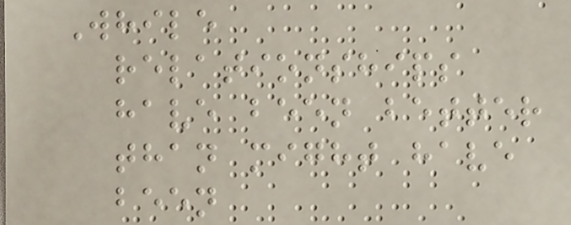While
relationships
have been better
than might have
been
